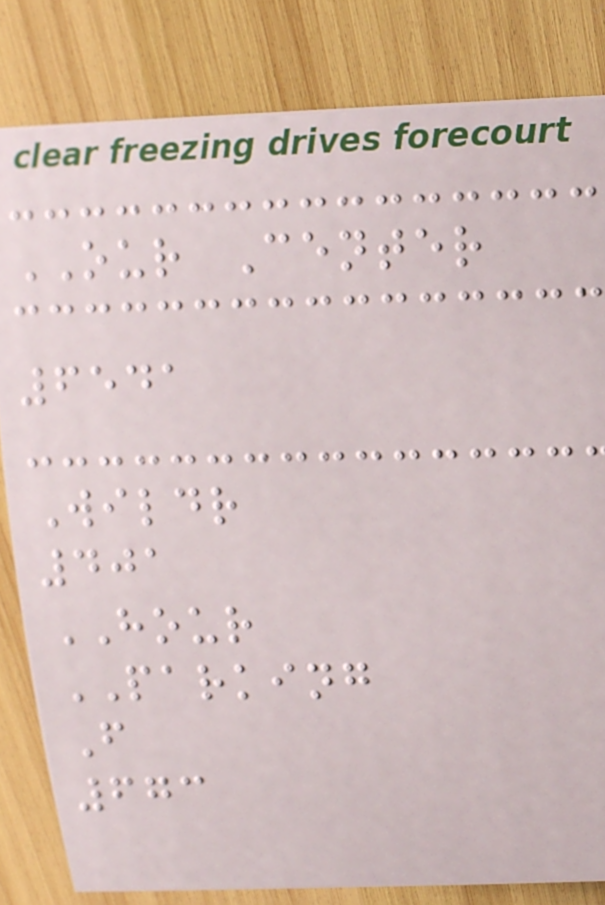OUR Center
6541
Wildr
401
HOUR
PARKING
F
673
